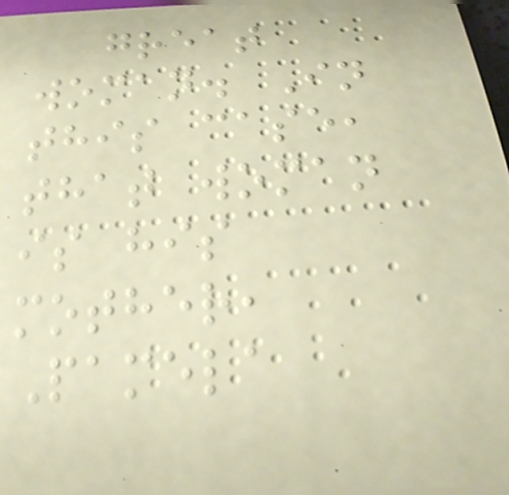great
woman. In
this case,
that woman
is his
mother,
Pamela
